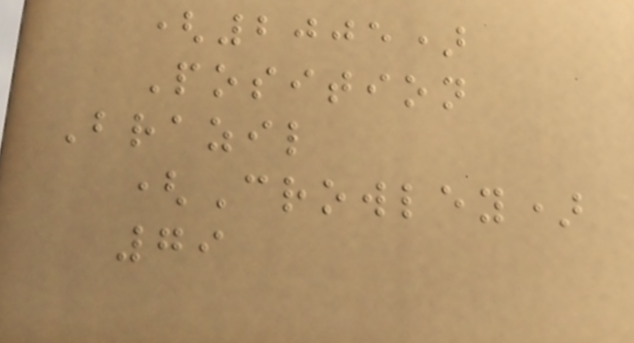(2005)
Position
Brazil
(Crowley)
79
